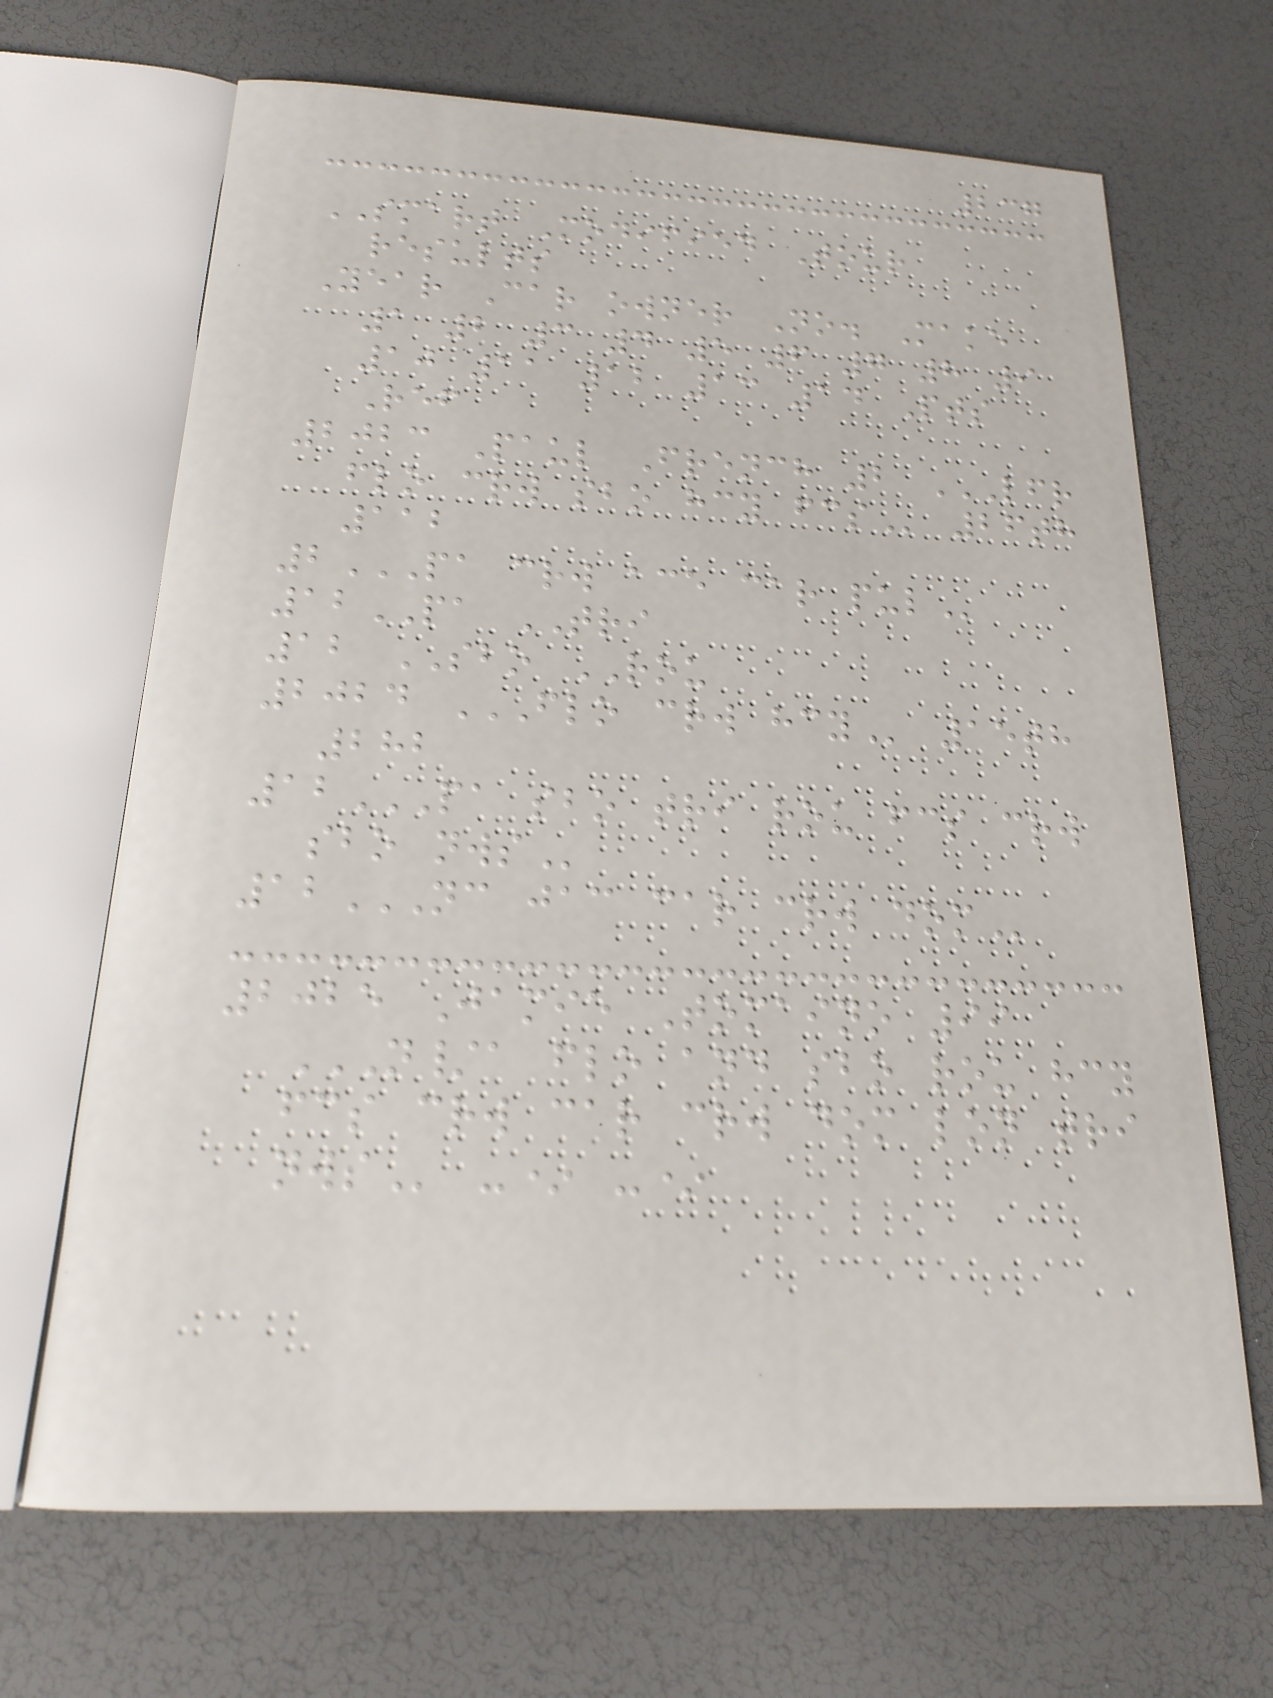237
SMART Modified Tour
results
Year Car owner No. Make
1 2 3 4 5 6 7 8 9
10 11 12 13 14 Pts
Ref
2023 Paul French 2 LFR
FLO CRW SBO HCY FCS 26th
112
2PA CRW ACE CAR PUL
12PA TRI
12 SBO ROU
2024 FLO CRW HCY 15th
282
12PA SBO TRI ROU FCS CRW
SBO NWS
12NC JAC CAR CRW DOM
2025 Jamie Tomaino 99
N/A FLO AND SBO ROU HCY
FCS CRW CAR CRW DOM LON TRI
NWS -* -*
